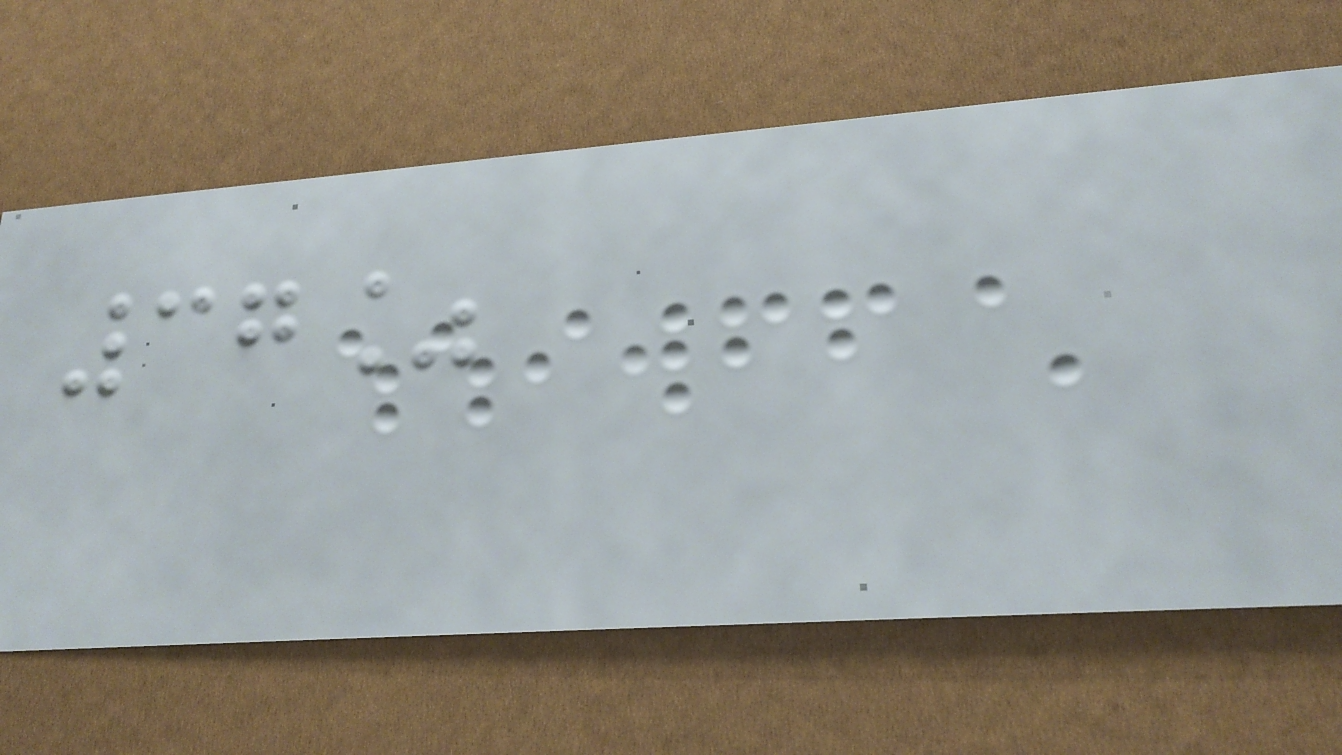37%
